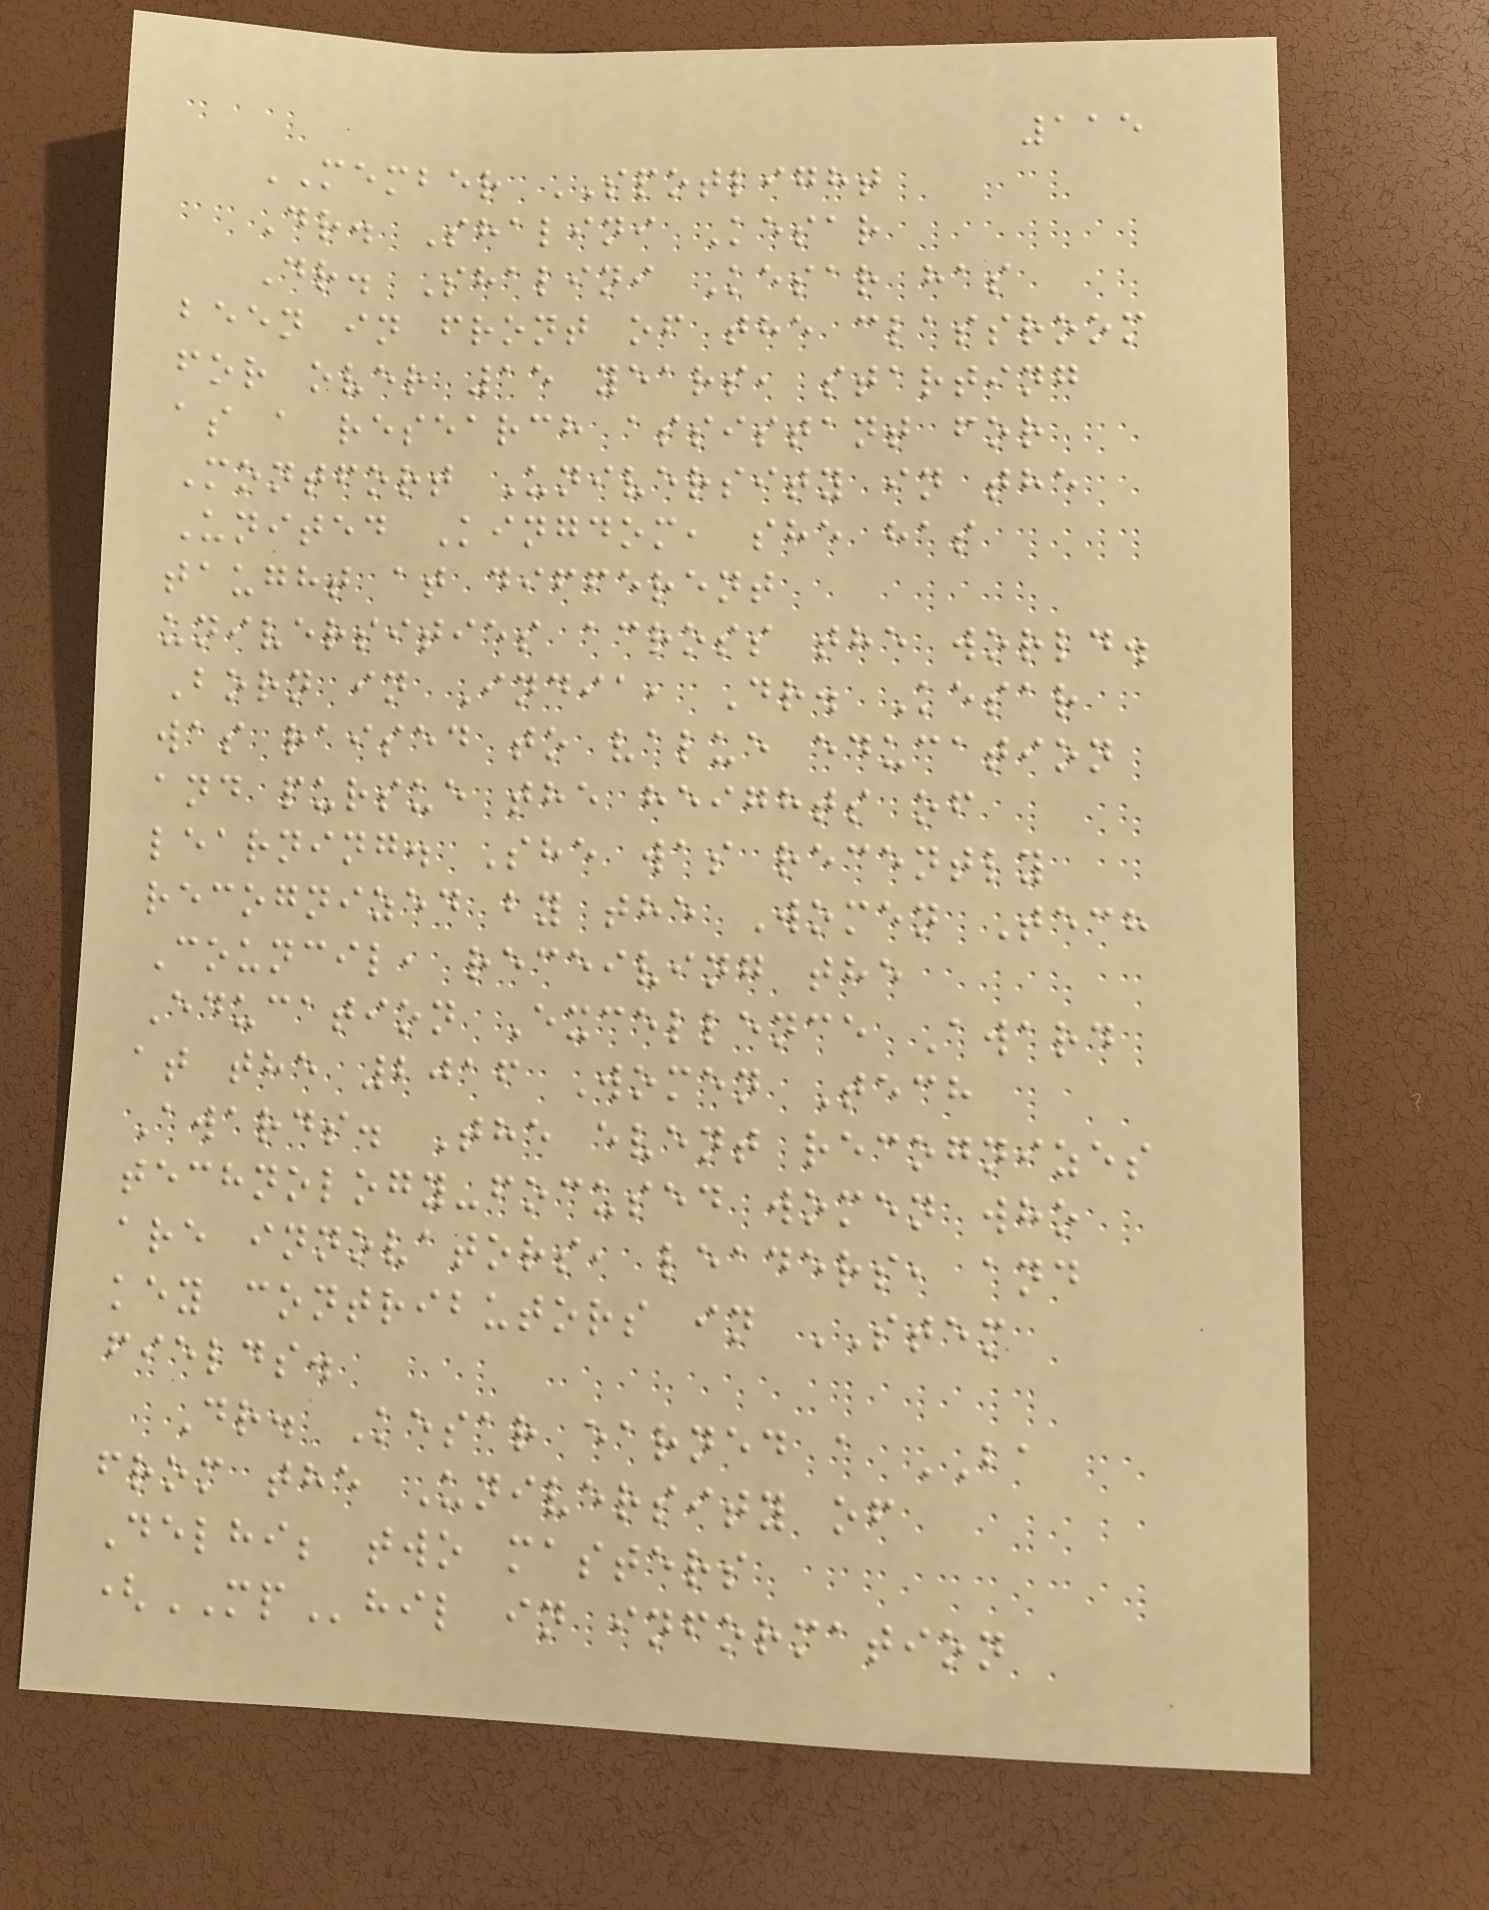115
MEMBER SPOTLIGHT
Dr. Shalini Kesar
Dr. Shalini Kesar has
been in front of the classroom
for over 15 years, starting
as a research assistant for
Montfort University in the
United Kingdom, she has
taught at different
universities across the world.
Born in India, Dr. Kesar
was raised to value education
and pursue the heights of
learning. She was recently
recognized by the Women Tech
Council, receiving the
Education Excellence Award
at the 2016 Women Tech
Awards. The event recognizes
technology-focused women who
are innovators, leaders, and
key contributors in STEM
fields.
Dr. Kesar earned a BA
from the University of
Delhi; two masters
(MPhil in information
